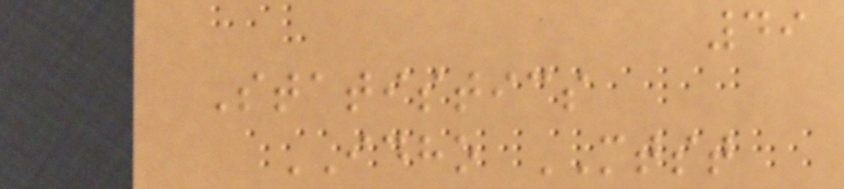49
Statistics
IDHO MTST
